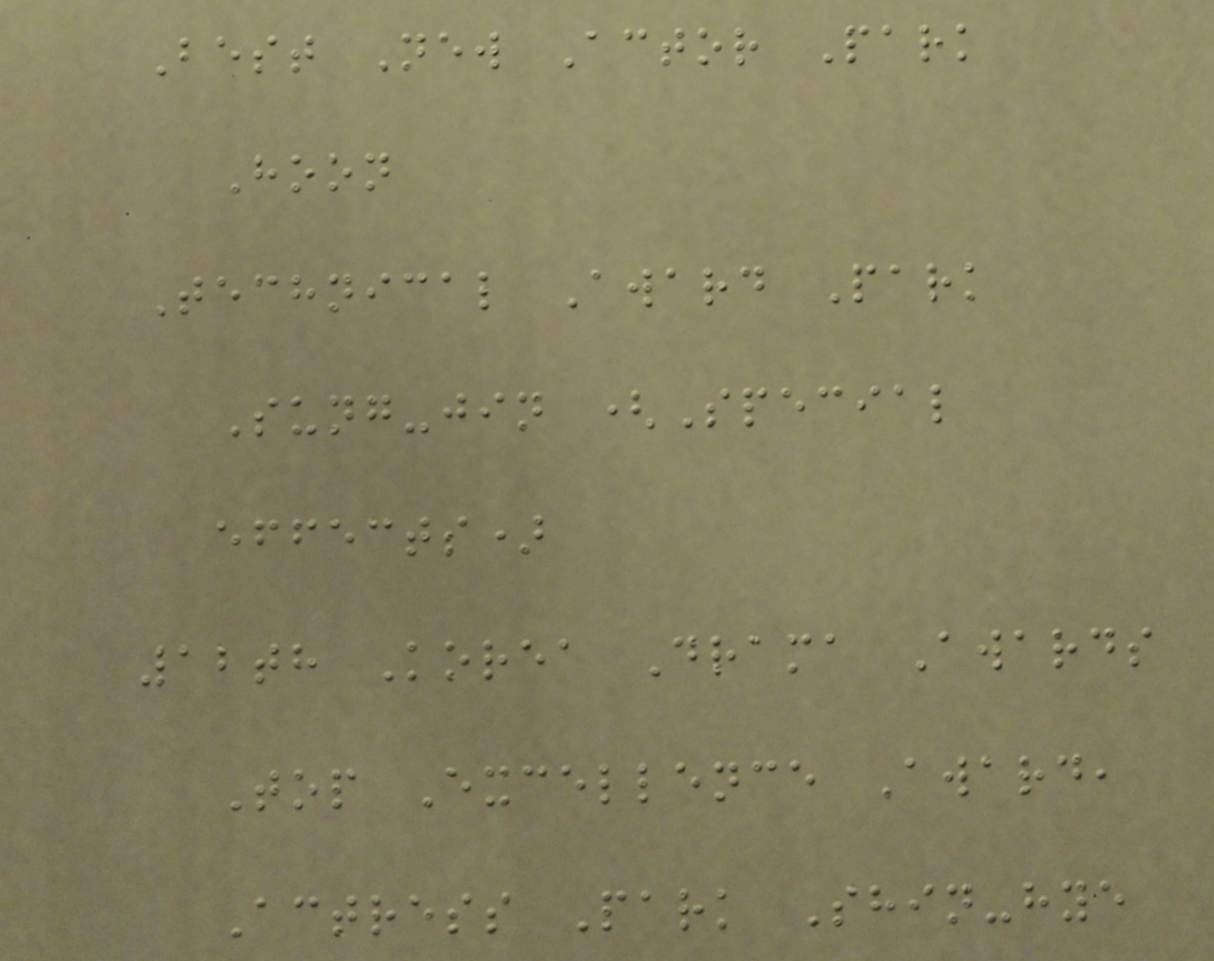Best New Actor Park
Hoon
Technical Award Park
Sung-jin (Special
effects)
12th Korea Drama Awards
Top Excellence Award,
Actress Park Shin-hye
